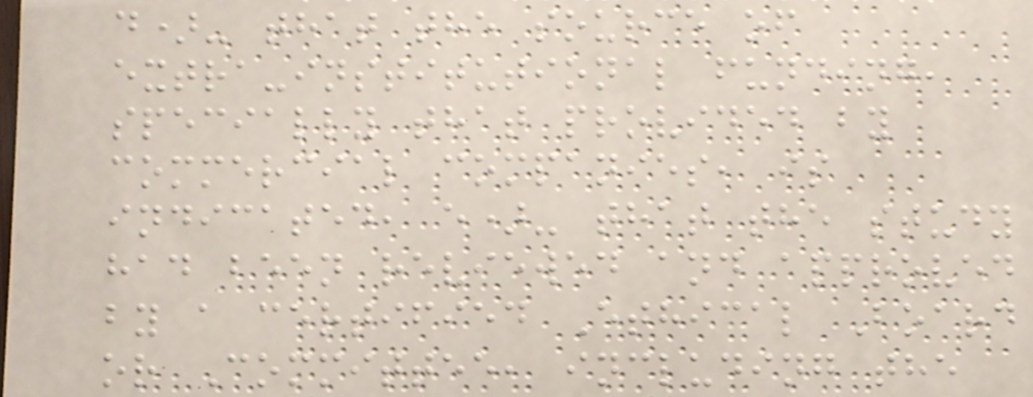d)- that the source of
extra-institutional funding,
specially that provided by
commercial companies, is
indicated, e)- that the study
had been reviewed and approved
by a certified Ethical Board
or Committee, including the
